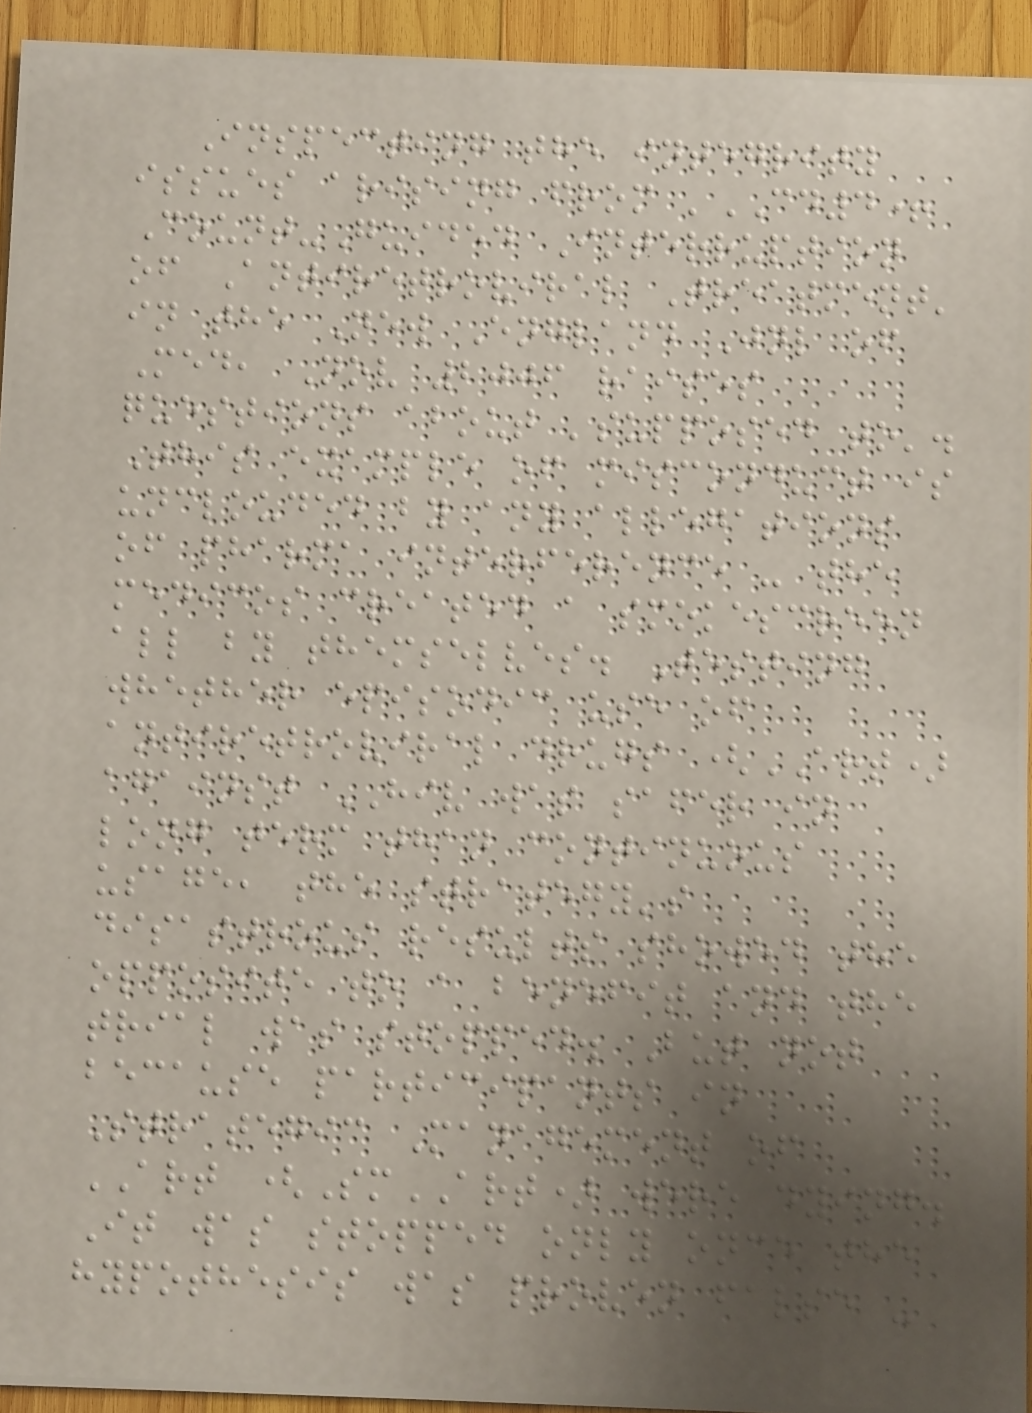Inspecting the integrity
issues arising from 'CD4+
Count-Guided Interruption
of Antiretroviral Treatment'
in the New England Jnl of
Med, Nov 2006 raises
questions about 'supposed to'.
This example of misconduct is
unclouded by any allegations
of pharma interference - the
medicos created a smokescreen
all by themselves. Testing
whether episodic use of
antiretroviral drugs (ART)
against HIV was safer in
long term than continuous
usage, the strategy's
disastrous results showed the
opposite to a benefit and the
trial was stopped. But not
because participants in
Strategic Management of
ART (SmART) were dying.
It was stopped only once the
hypothesis was proven false -
